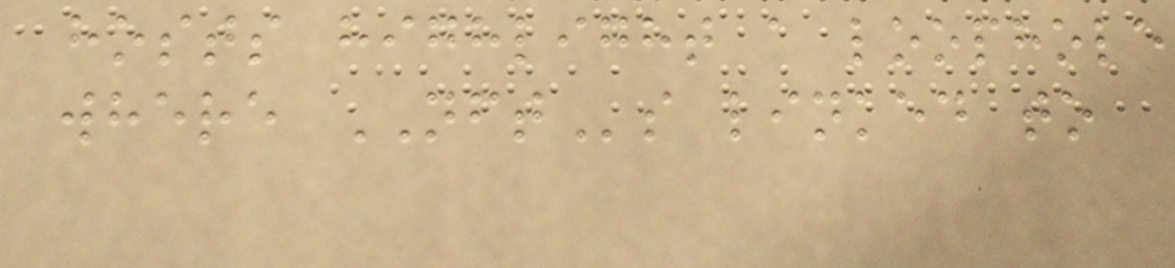hosts highlight a loophole
where NFTs linked to
